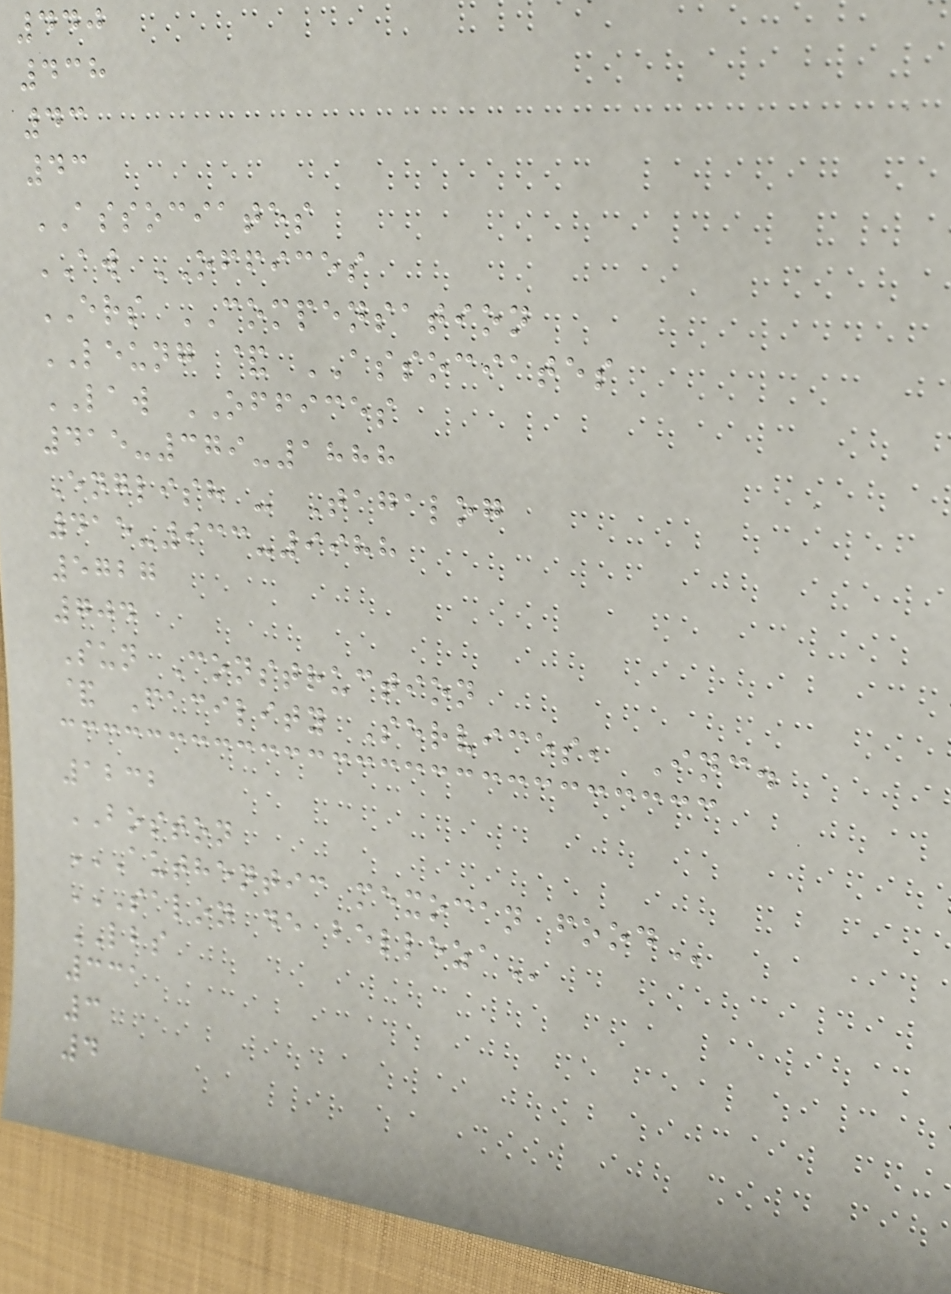440
438
43
43
ASSOCIATES
AW OFFICES
ERS COMPENSATION
LEUNG & ASSOCIATES
LAW OFFICES
415-379-1888
English - Tagalog
415-933-9988
5727
704
Sun Construction
& Facility Services, Inc.
1232
BOSTON
AUTHENTIC MEXOCAN FOOD
SALON DE BELLEZA
LBS
331
3
4
